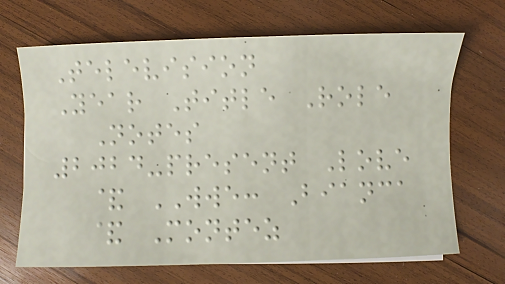Television
Year Title Role
Notes
2024-present Love
& WWE: Bianca
& Montez
